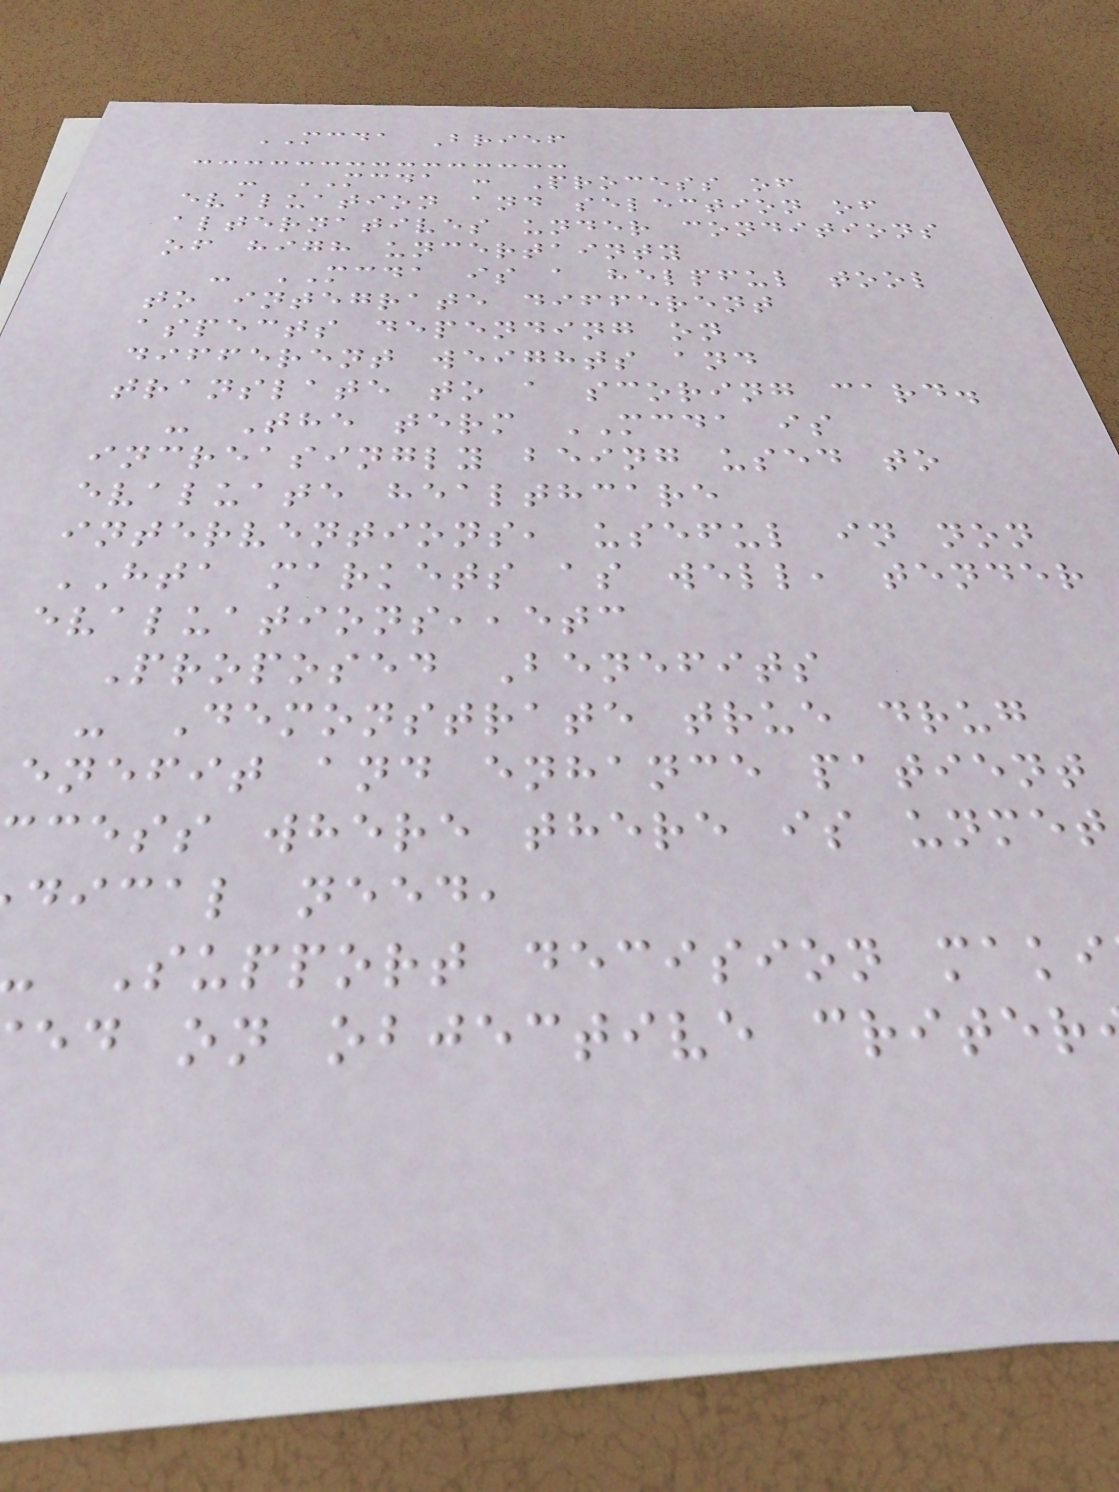MCDA Brief
- MCDA : Process of
evaluation and selection of
alternatives under conditions
of high uncertainty
- MCDA is a helpful tool
to integrate different
aspects depending on
different weights and
translate to a scoring card.
- The term MCDA is
increasingly being used to
evaluate healthcare
interventions, useful in non
HTA markets as well, tender
evaluations,,etc
Proposed Benefits
- Demonstrate true drug
enefit and enhance patient
cess where there is unmet
dical need,
Support decision maki
ed on objective criter
